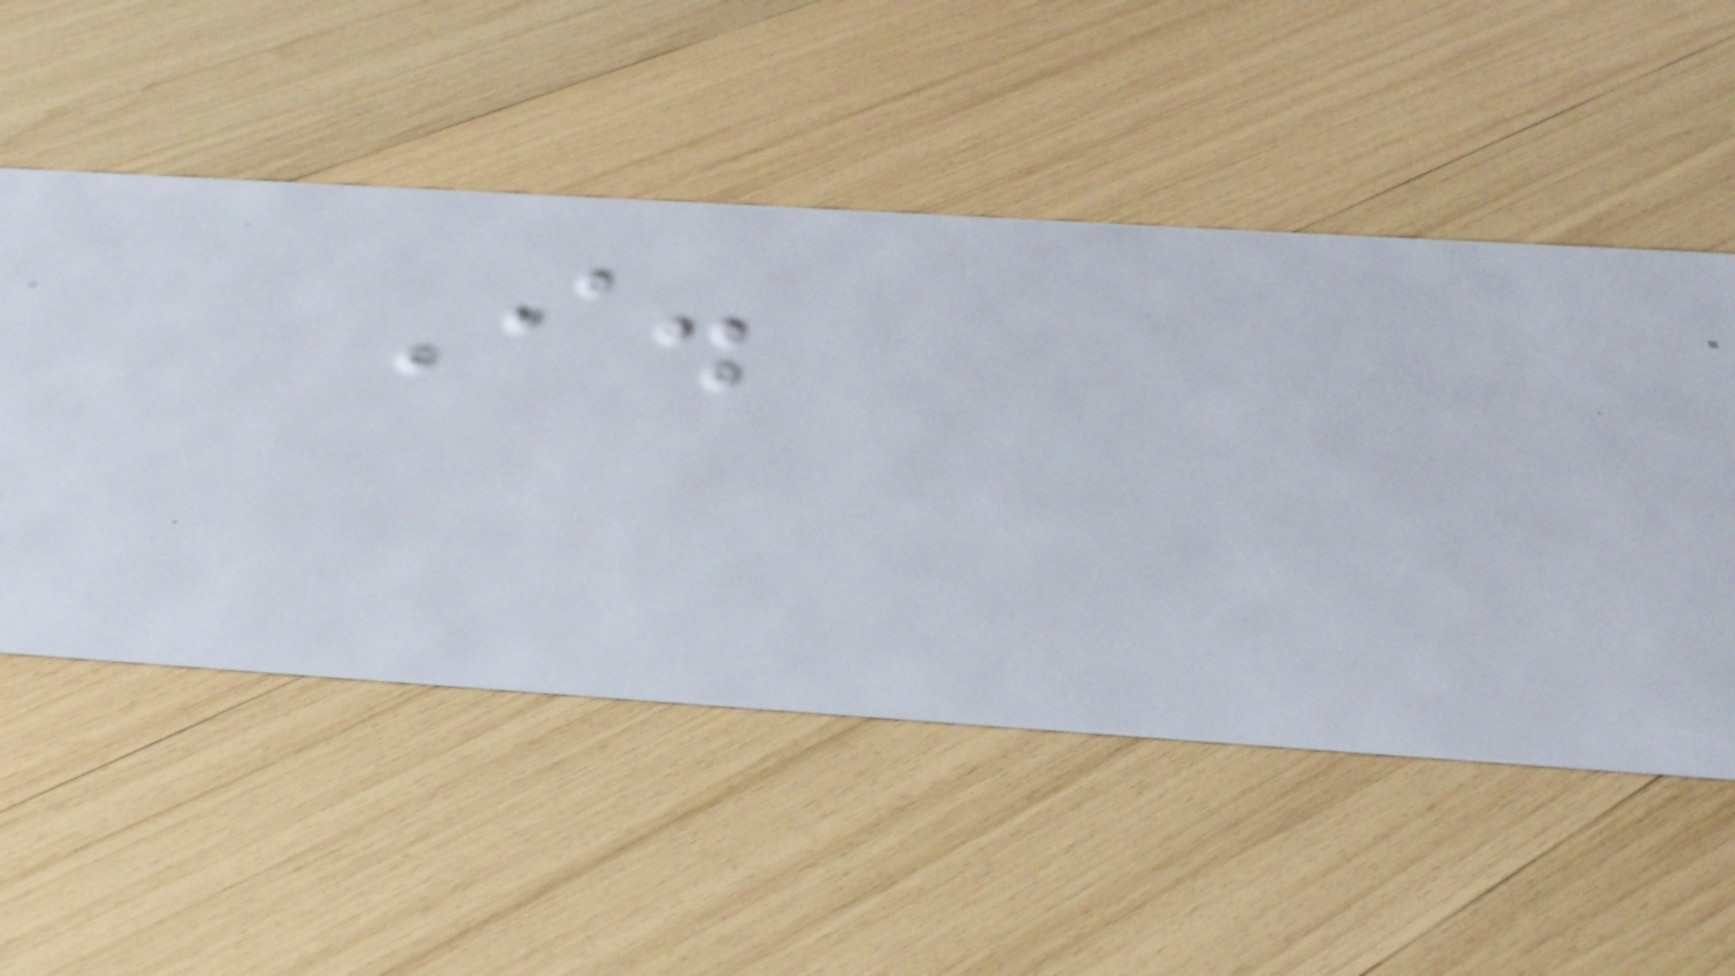I.
